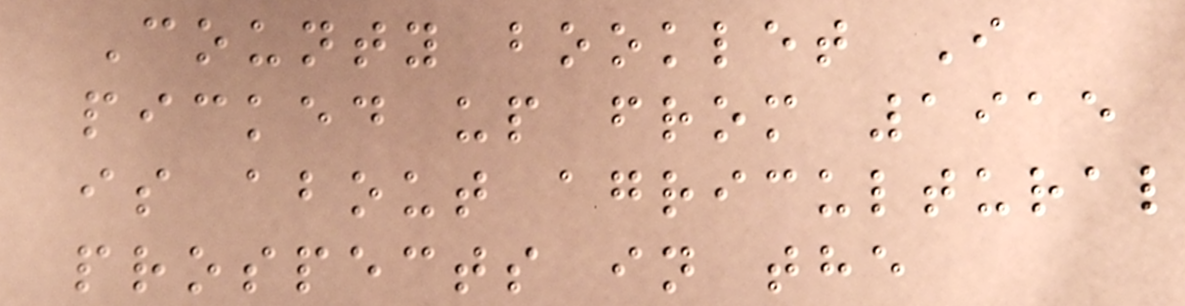County booklet I
picked up from 1915
is about agricultural
prospects in the
